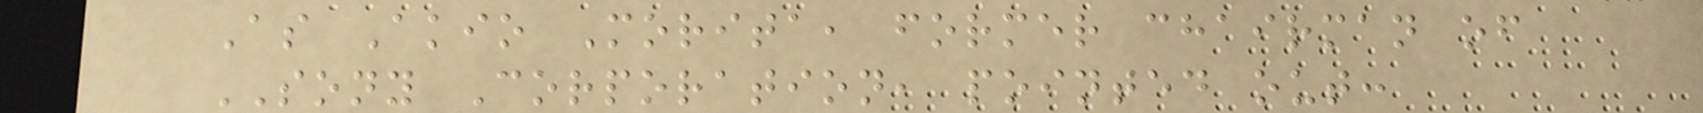As Akio Morita, former chairman of
SONY Corporation, pointed out:
